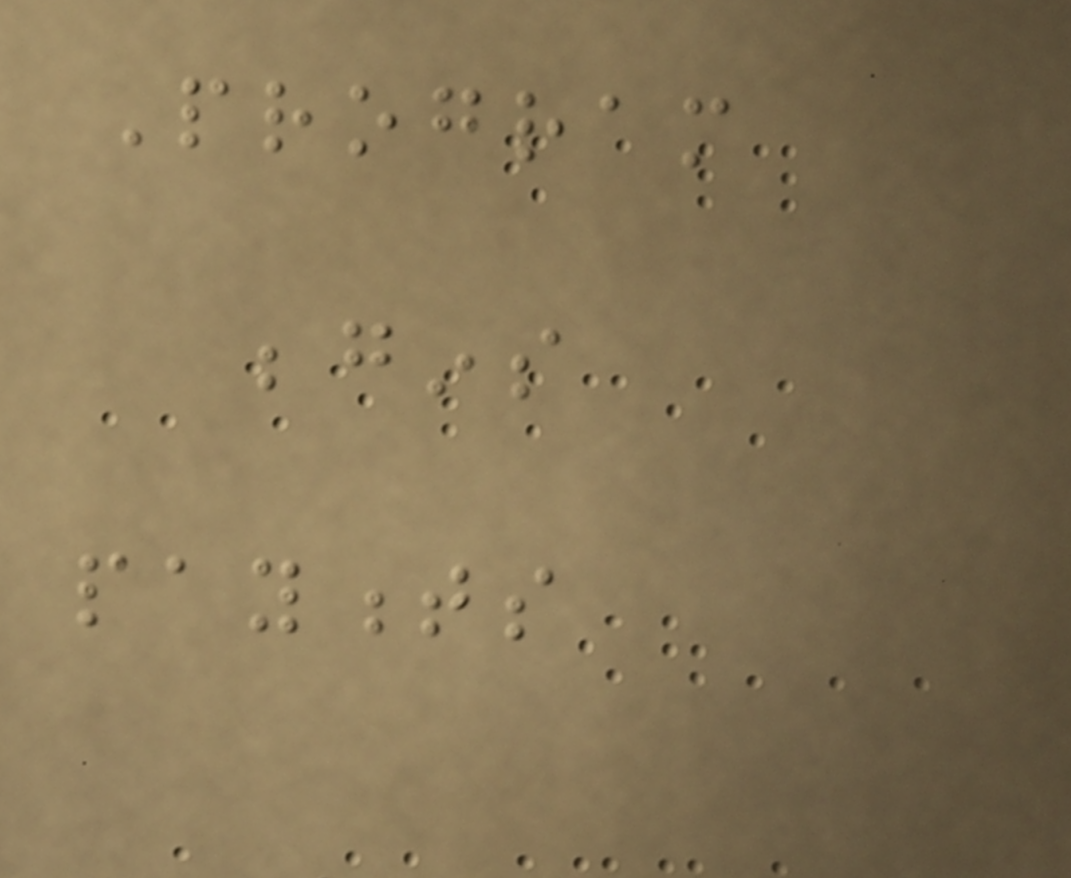Program
begins
payments
